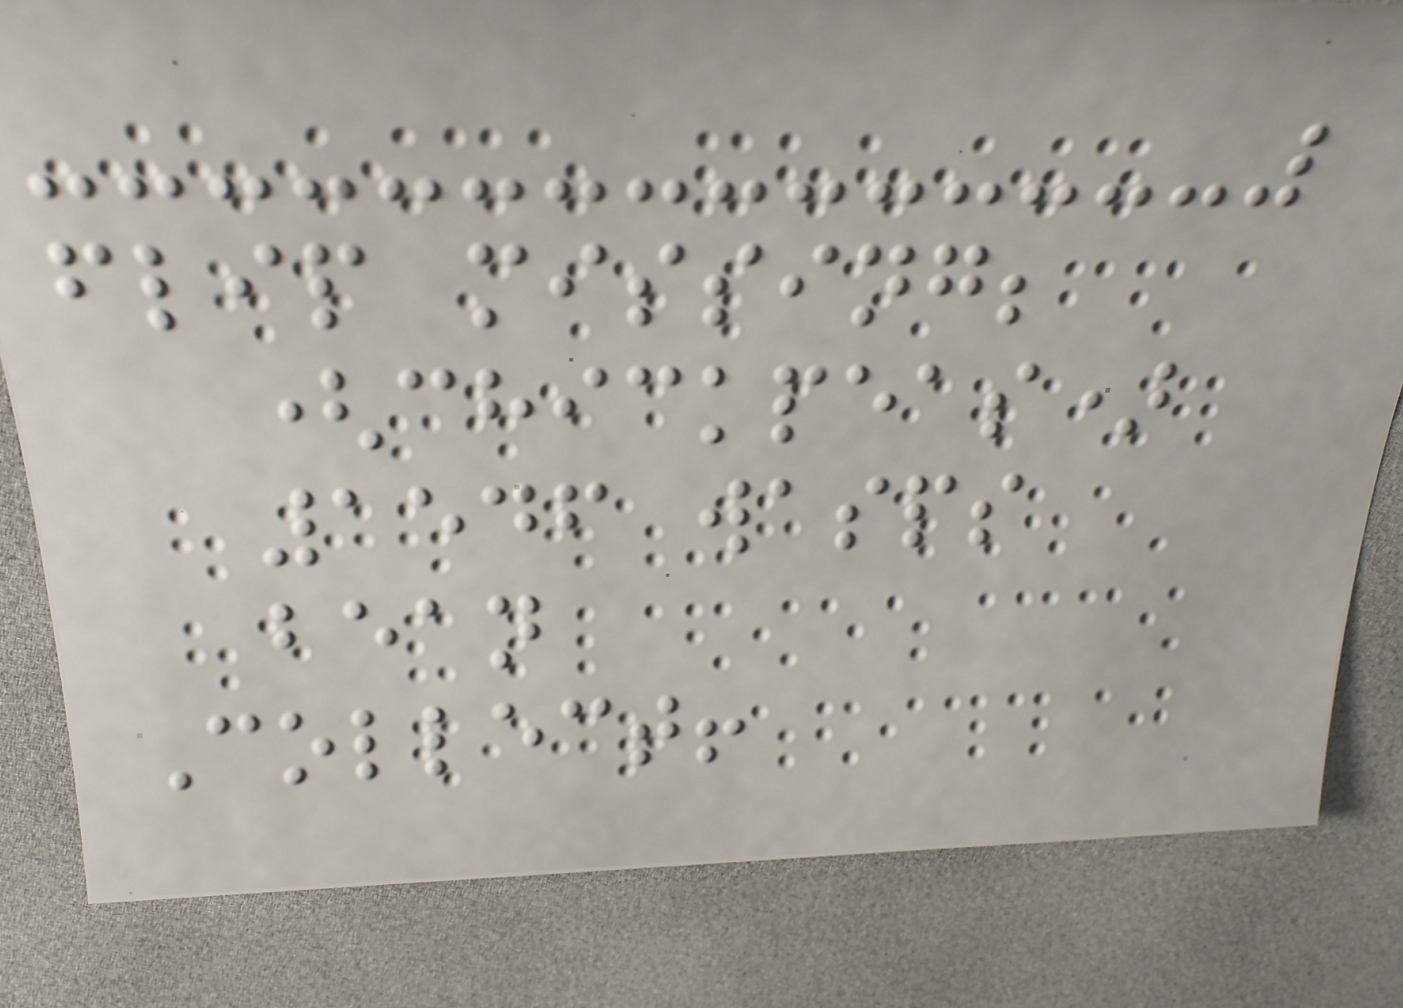flip missing;
(chickpeas)
1546 wasps
bean
Collect!
